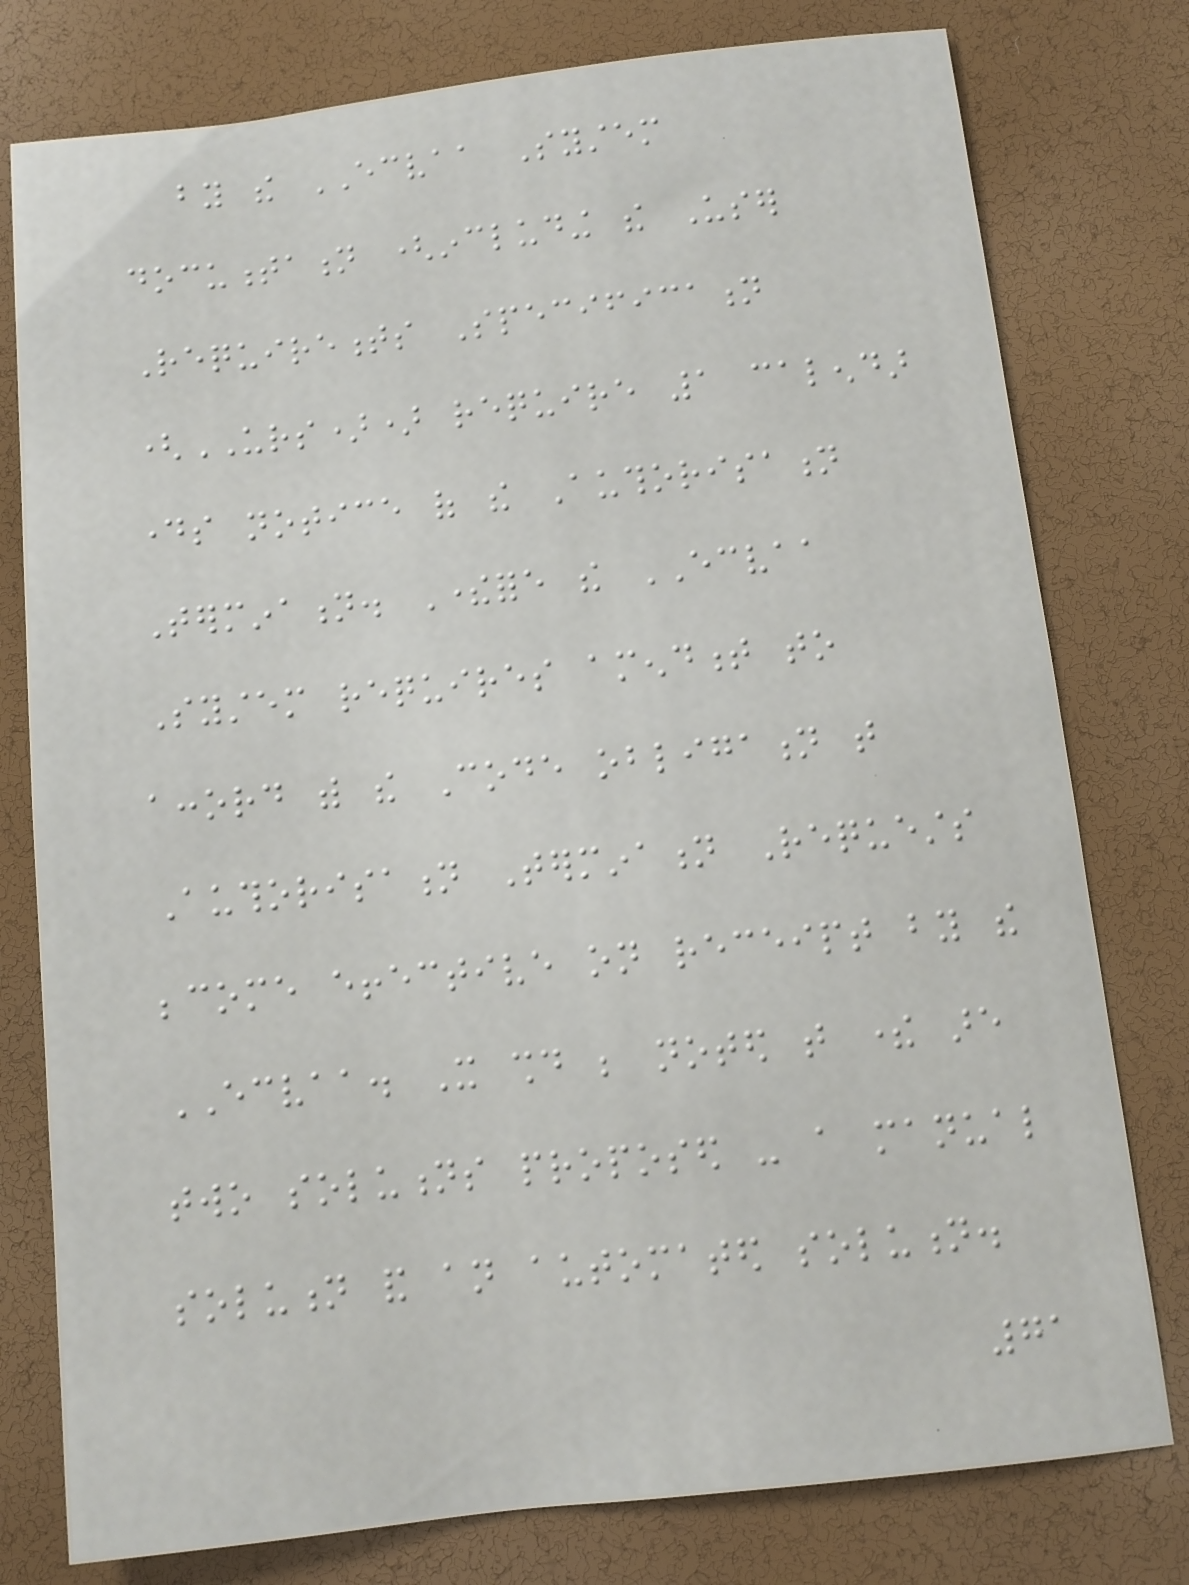by the ECVAA System
documentation (including the User
Requirements Specification
(URS)) require 1 calendar
days notice of the Authorisation
Termination. Therefore the ECVAA
System requires amendment to
accord with the Code obligation that
Authorisation Termination Requests
become effective on receipt by the
ECVAA. It should be noted that there are
two solutions proposed - a manual
solution and an automated solution.
71
